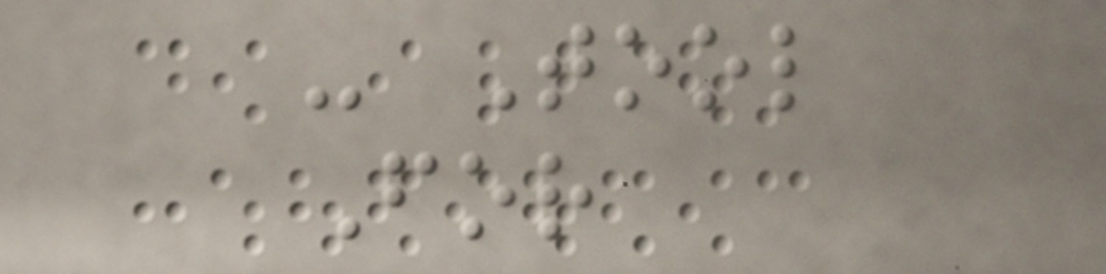- Tool
For
